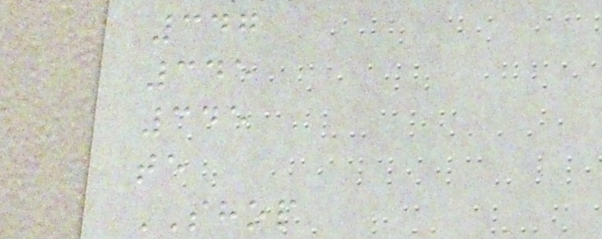347
345
345
te
SHOP
